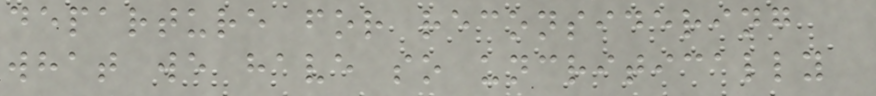departure for reconsidering
what we have so uncritically
